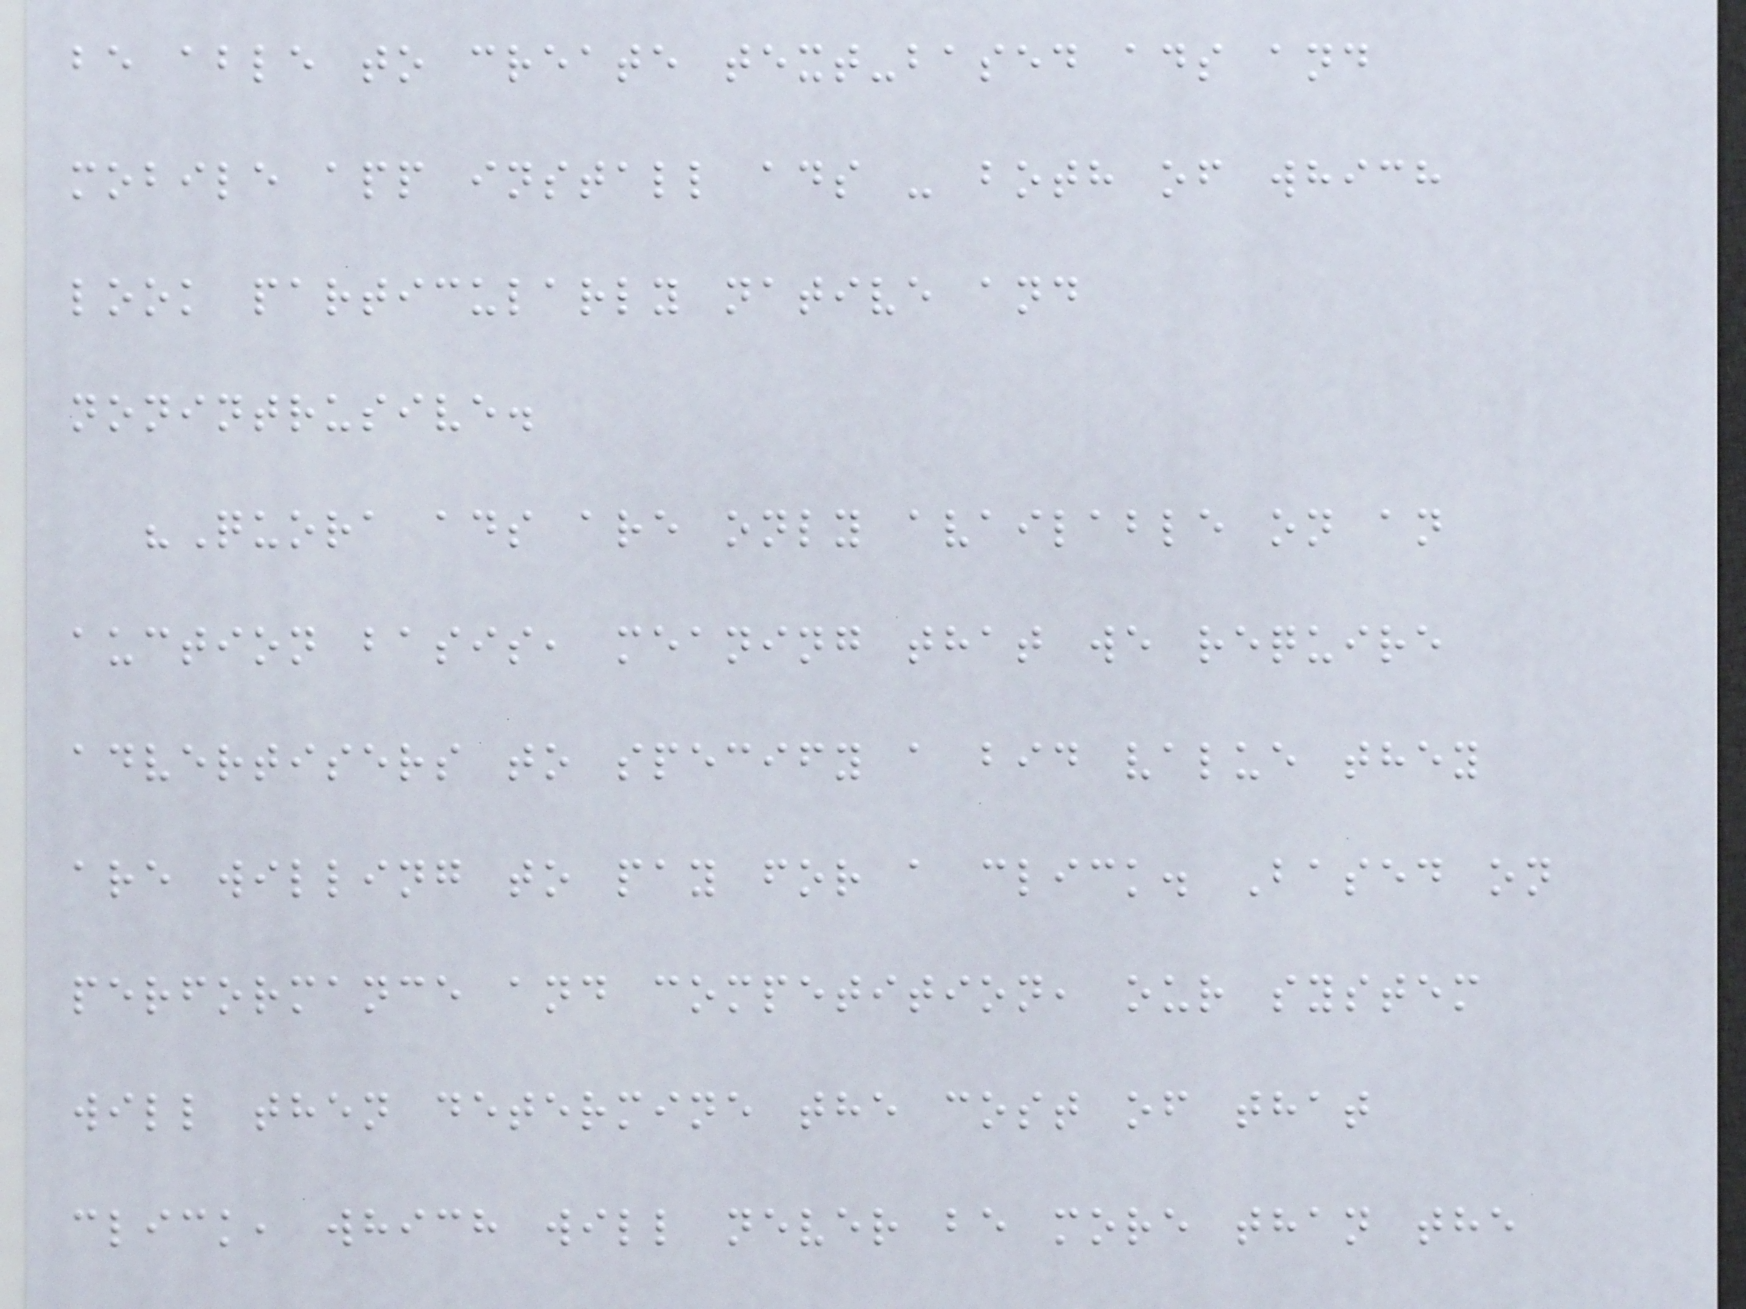be able to create text-based ads and
mobile app install ads - both of which
look particularly native and
nonintrusive.
"Quora ads are only available on an
auction basis, meaning that we require
advertisers to specify a bid value they
are willing to pay for a click. Based on
performance and competition, our system
will then determine the cost of that
click, which will never be more than the
